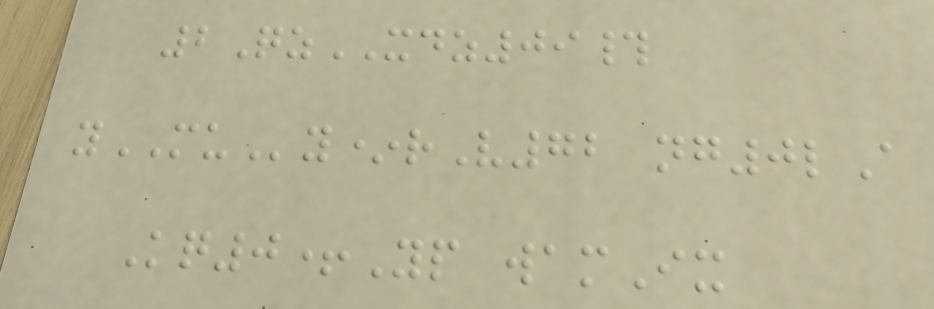2QzXDZ09#
yMUy*rV72 ng0lA
Kq0+Yp wamIx
